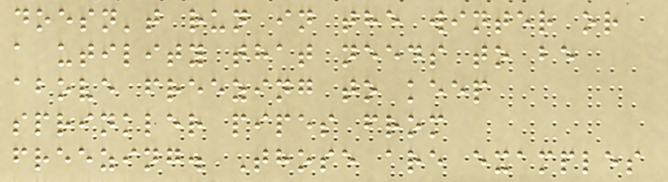doesn't run in the winter or
a utility that needs to be
above freezing to keep
sprinkler pipes from
freezing. Those are examples
